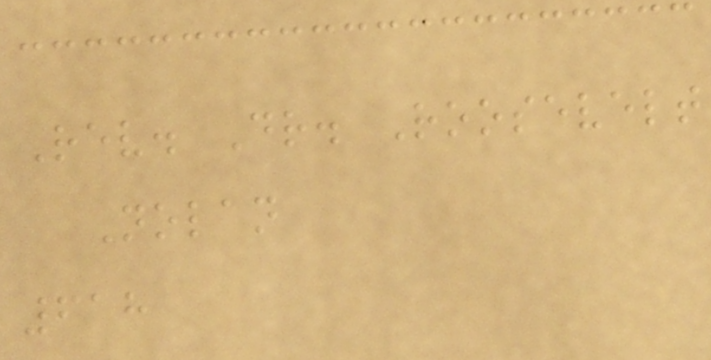Rev. Dr. Roosevelt
Nolan
618
